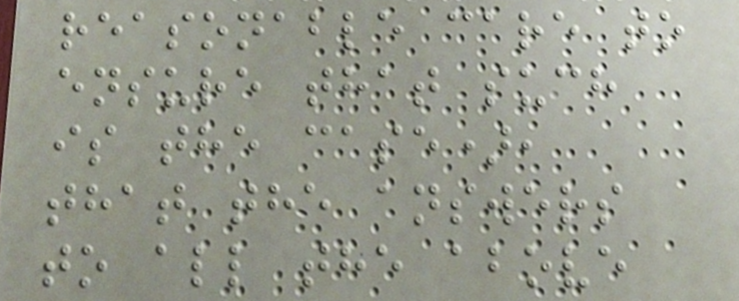reasonable care to
ensure that such
is the case),
that the answers
to all the above
